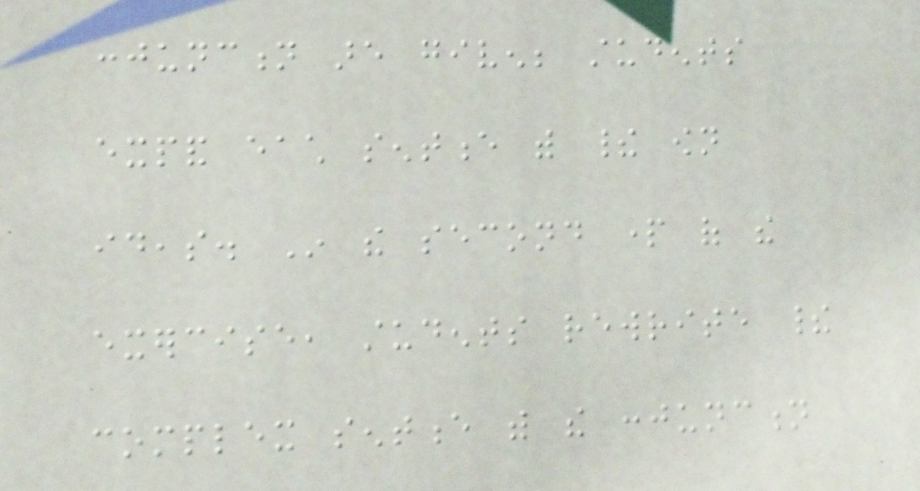conjunction are given; students
expand each sentence with their own
ideas. In the second part of the
exercise, students rewrite their
complex sentence with the conjunction
